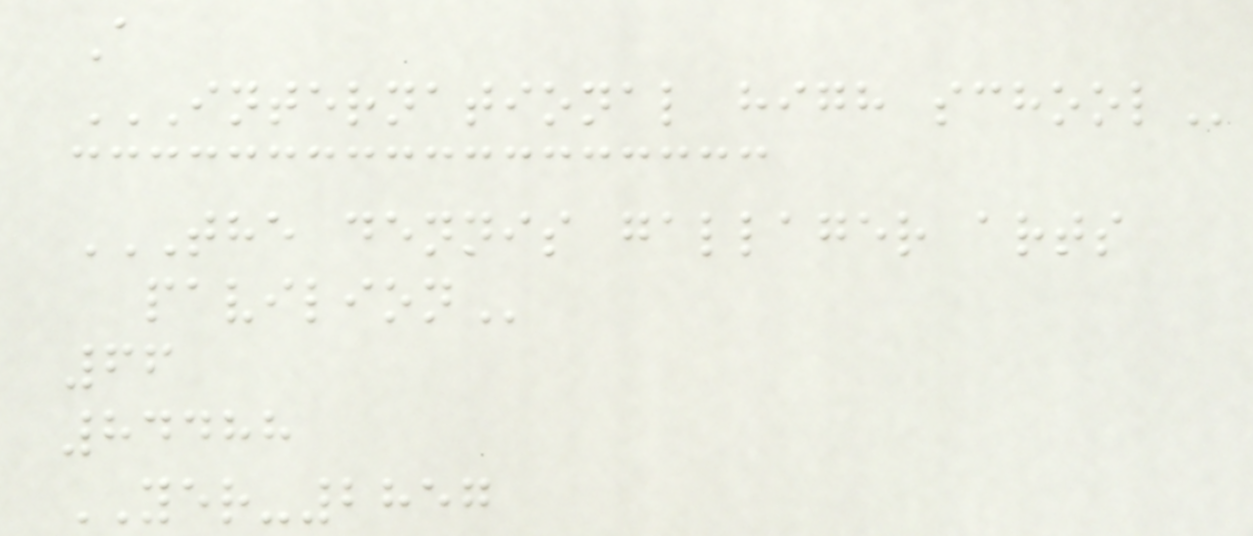A
INTERNATIONAL HIGH SCHOOL
THE DENNIS GALLAGER ARTS
PAVILION
66
84488
YER-2857
